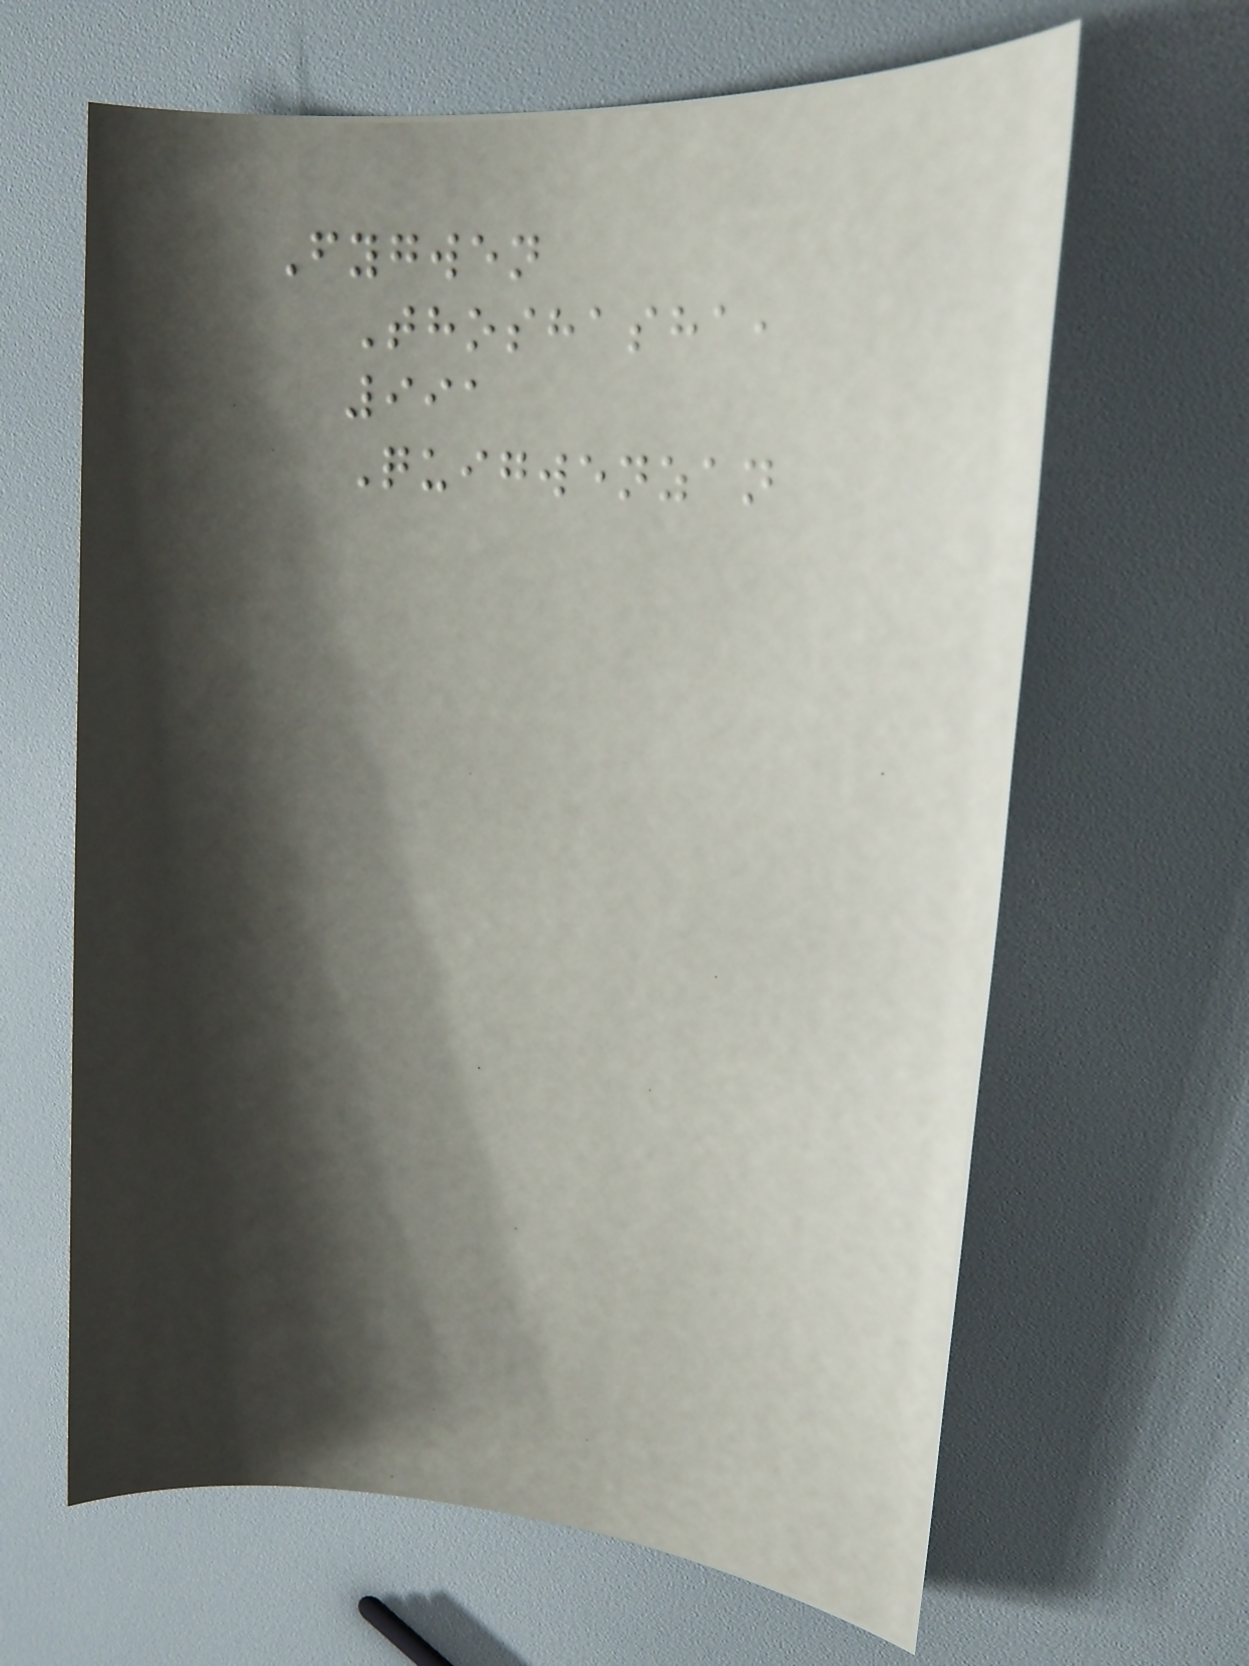Fygwen
Thoshasha,
991
Quigwenzan
